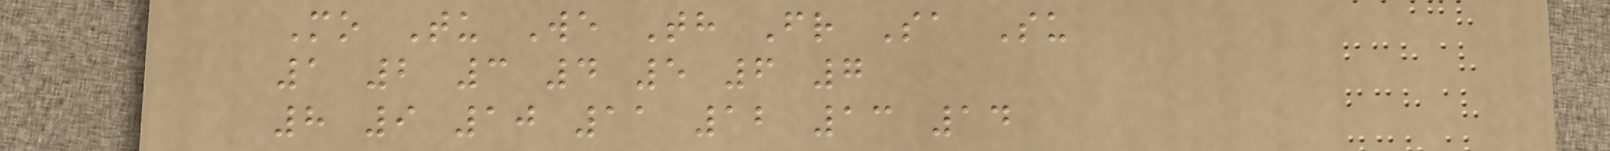Mo Tu We Th Fr Sa Su
1 2 3 4 5 6 7
8 9 10 11 12 13 14
